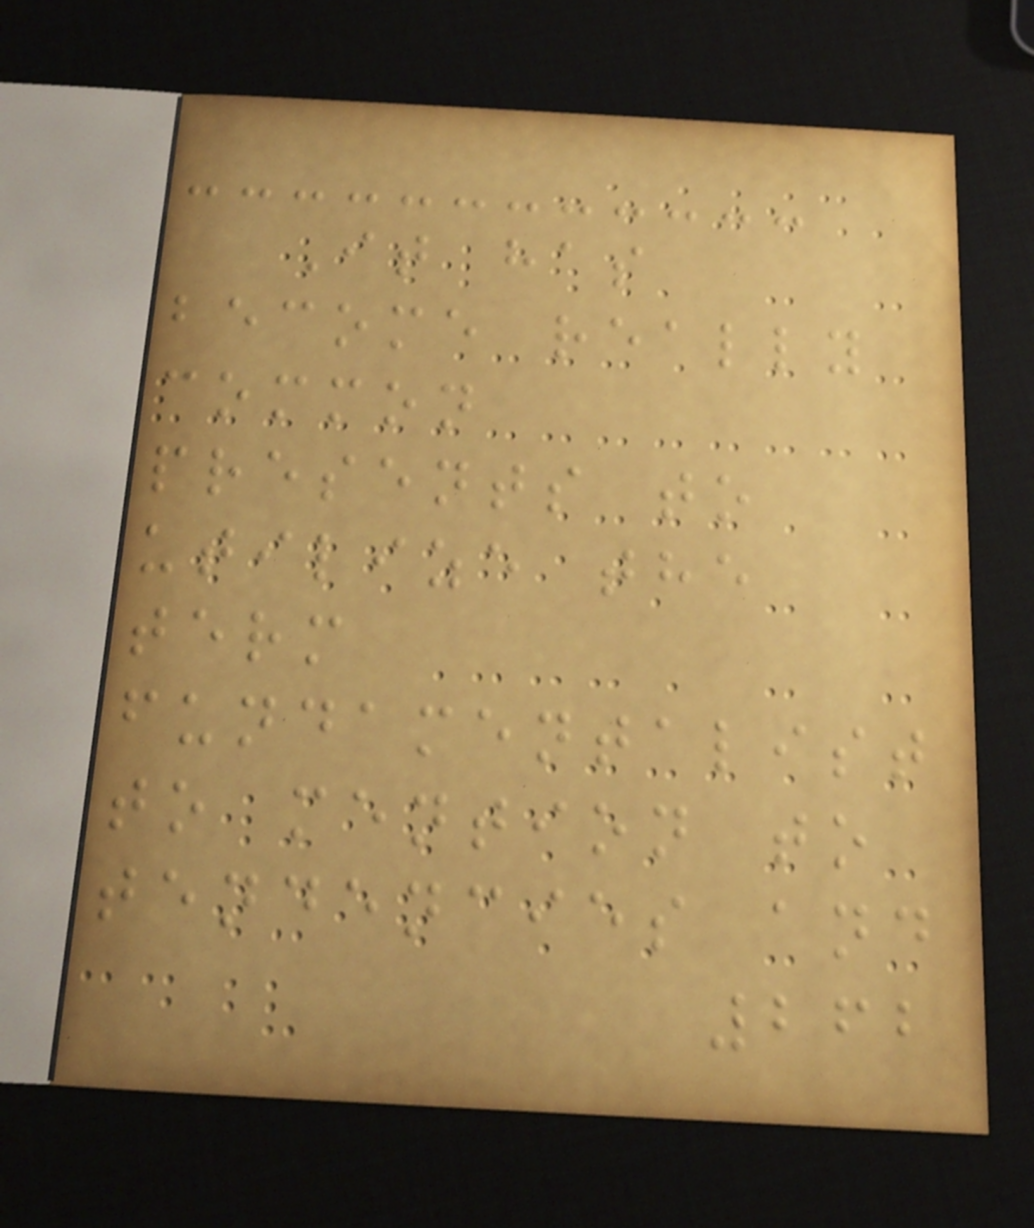It has
become really
common
presents to
utilize the
term
fundamentalist
to mention to
tendencies and
262
